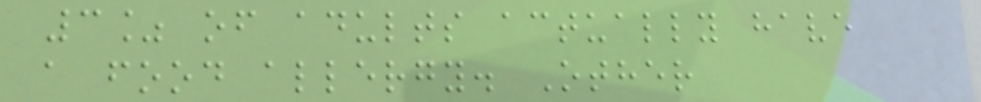3% of adults actually have
a food allergy. Other
